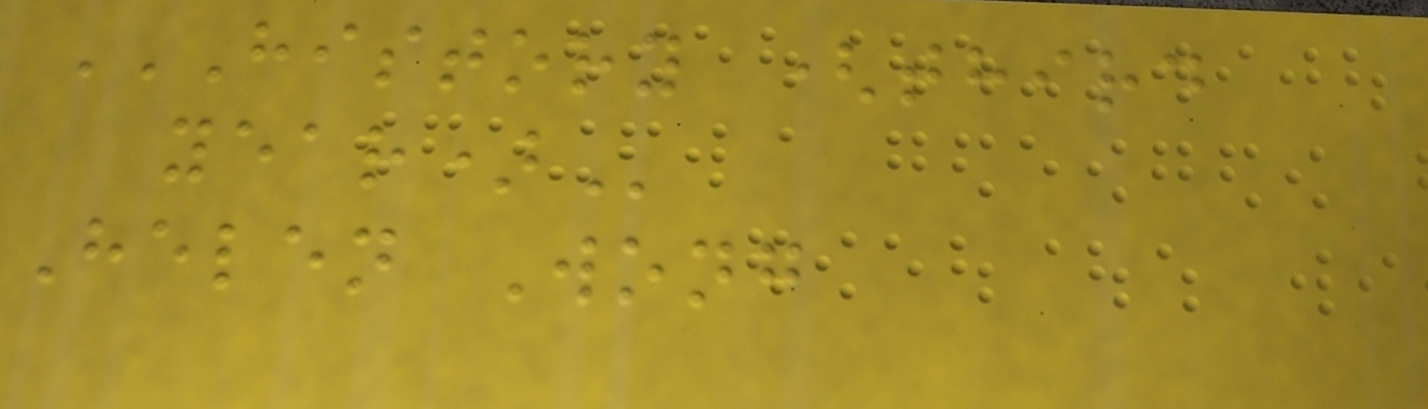HISTORY (THIRD
YEAR)
Helen Wong
